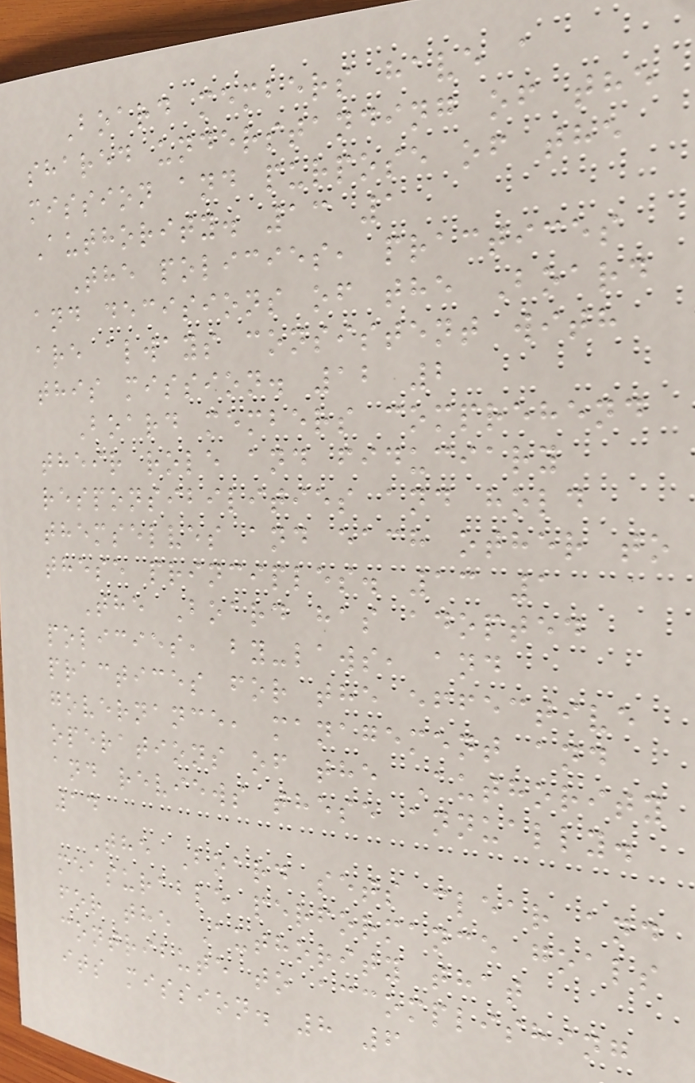Board members have a
shared understanding of the
mission and purpose of the
Authority. 13 1
The policies, practices
and decisions of the Board
are always consistent with
this mission. 12 2
Board members comprehend
their role and fiduciary
responsibilities and hold
themselves and each other to
these principles. 13 1
The Board has adopted
policies, by-laws, and
practices for the effective
governance, management and
operations of the Authority
and reviews these annually.
14
The Board sets clear and
measurable performance goals
for the Authority that
contribute to accomplishing
its mission. 8 6
